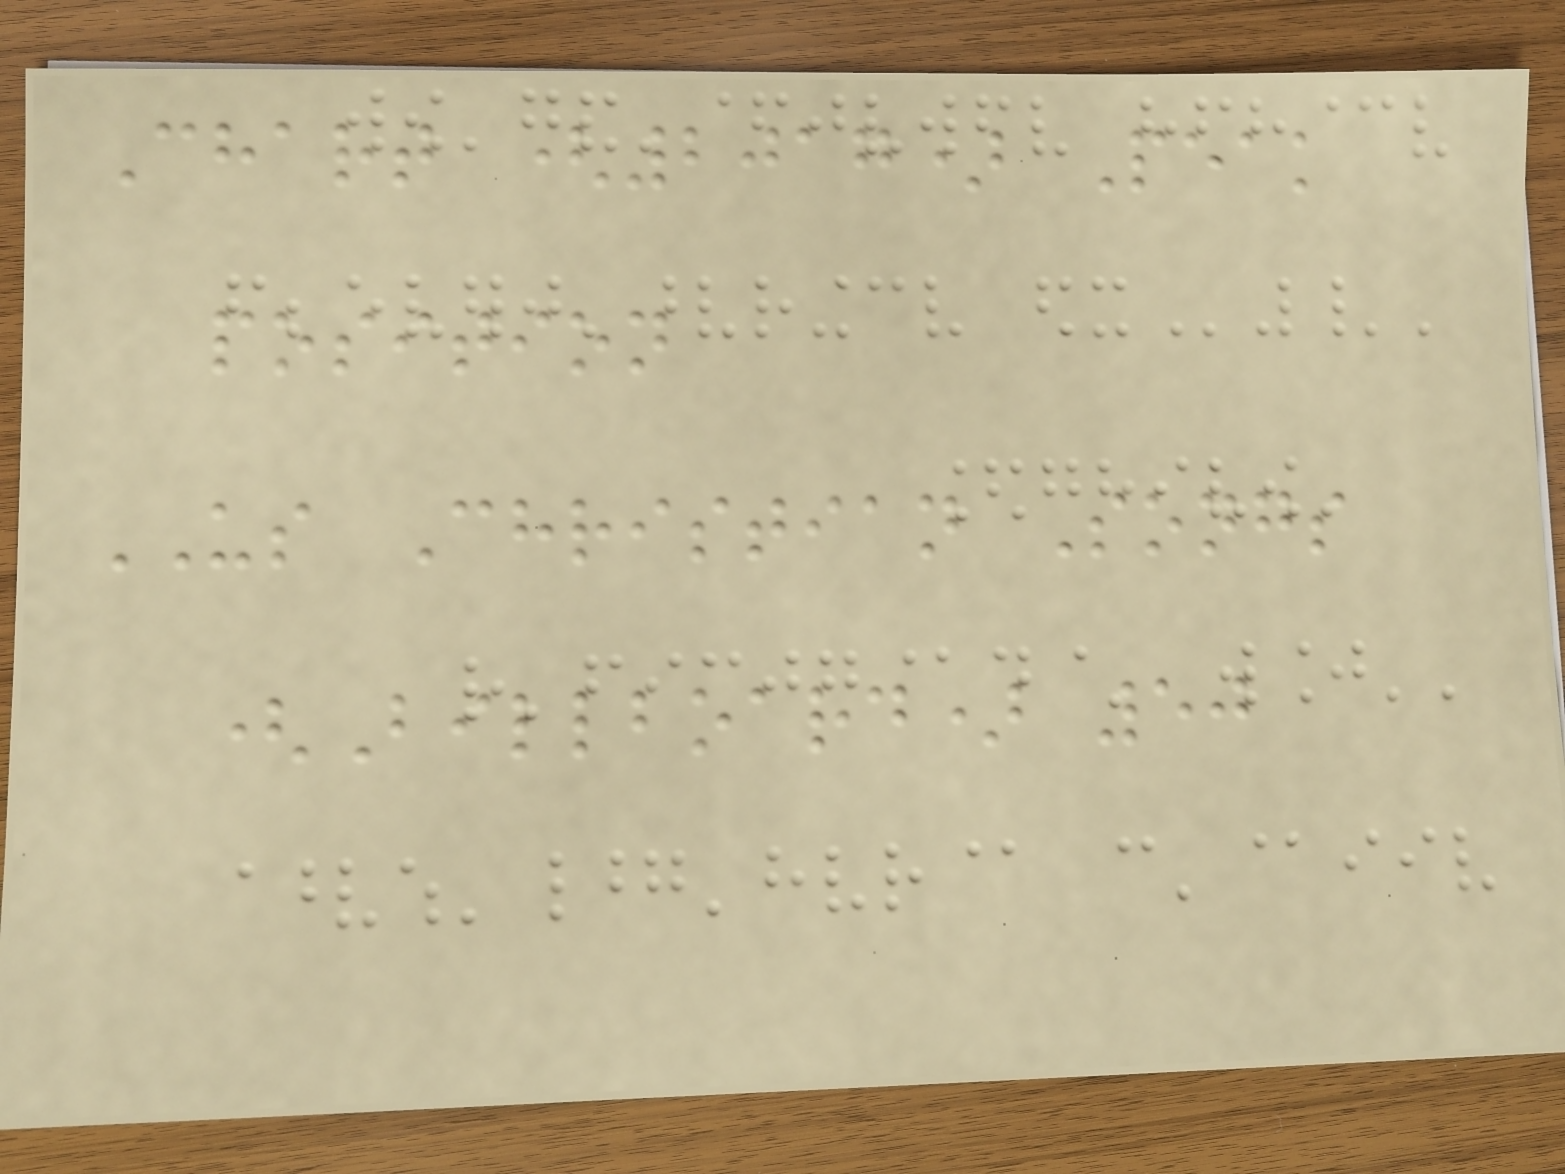Chart (2017) Peak
position
US Christian Songs
(Billboard) 50
